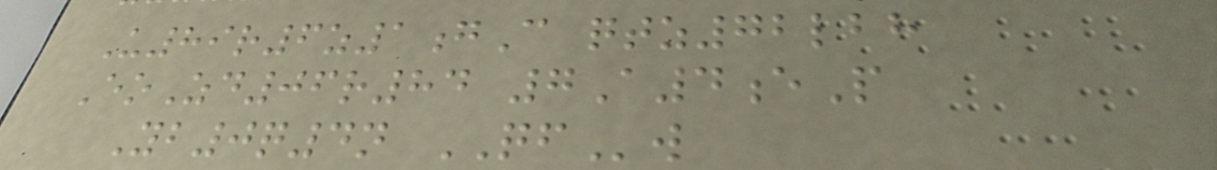U89r6z1gC qtz72lbh
EoZd06r84 7A4eP
Yb0q4n QFw
